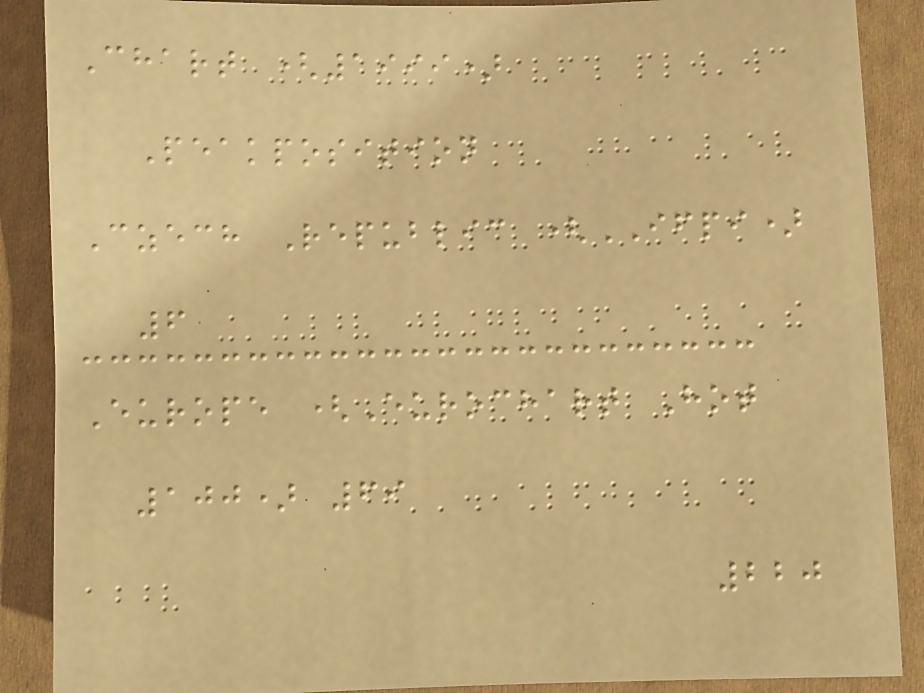Chart (1999)
Peakposition
Czech Republic (IFPI)
6
Europe (Eurochart Hot
100) 69
220
